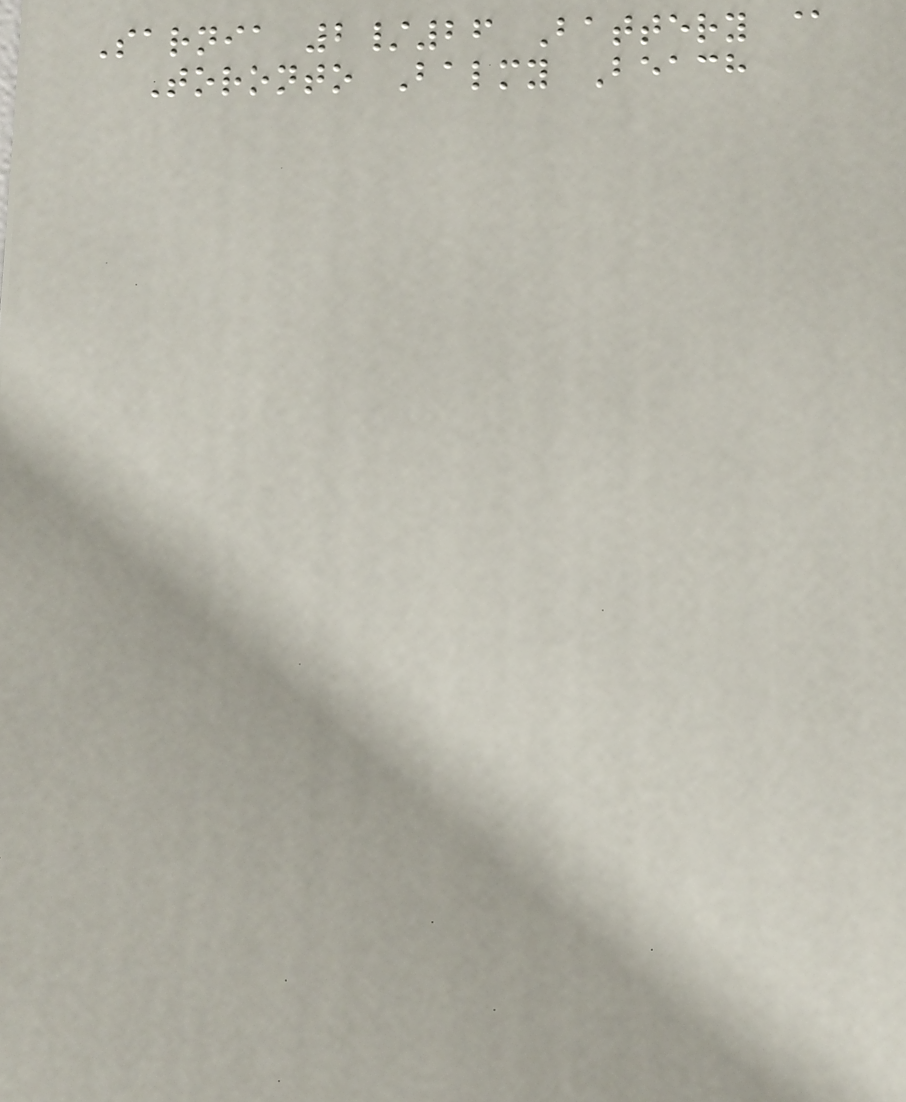Sarnia 2/26 Battery @
Toronto Balmy Beach
